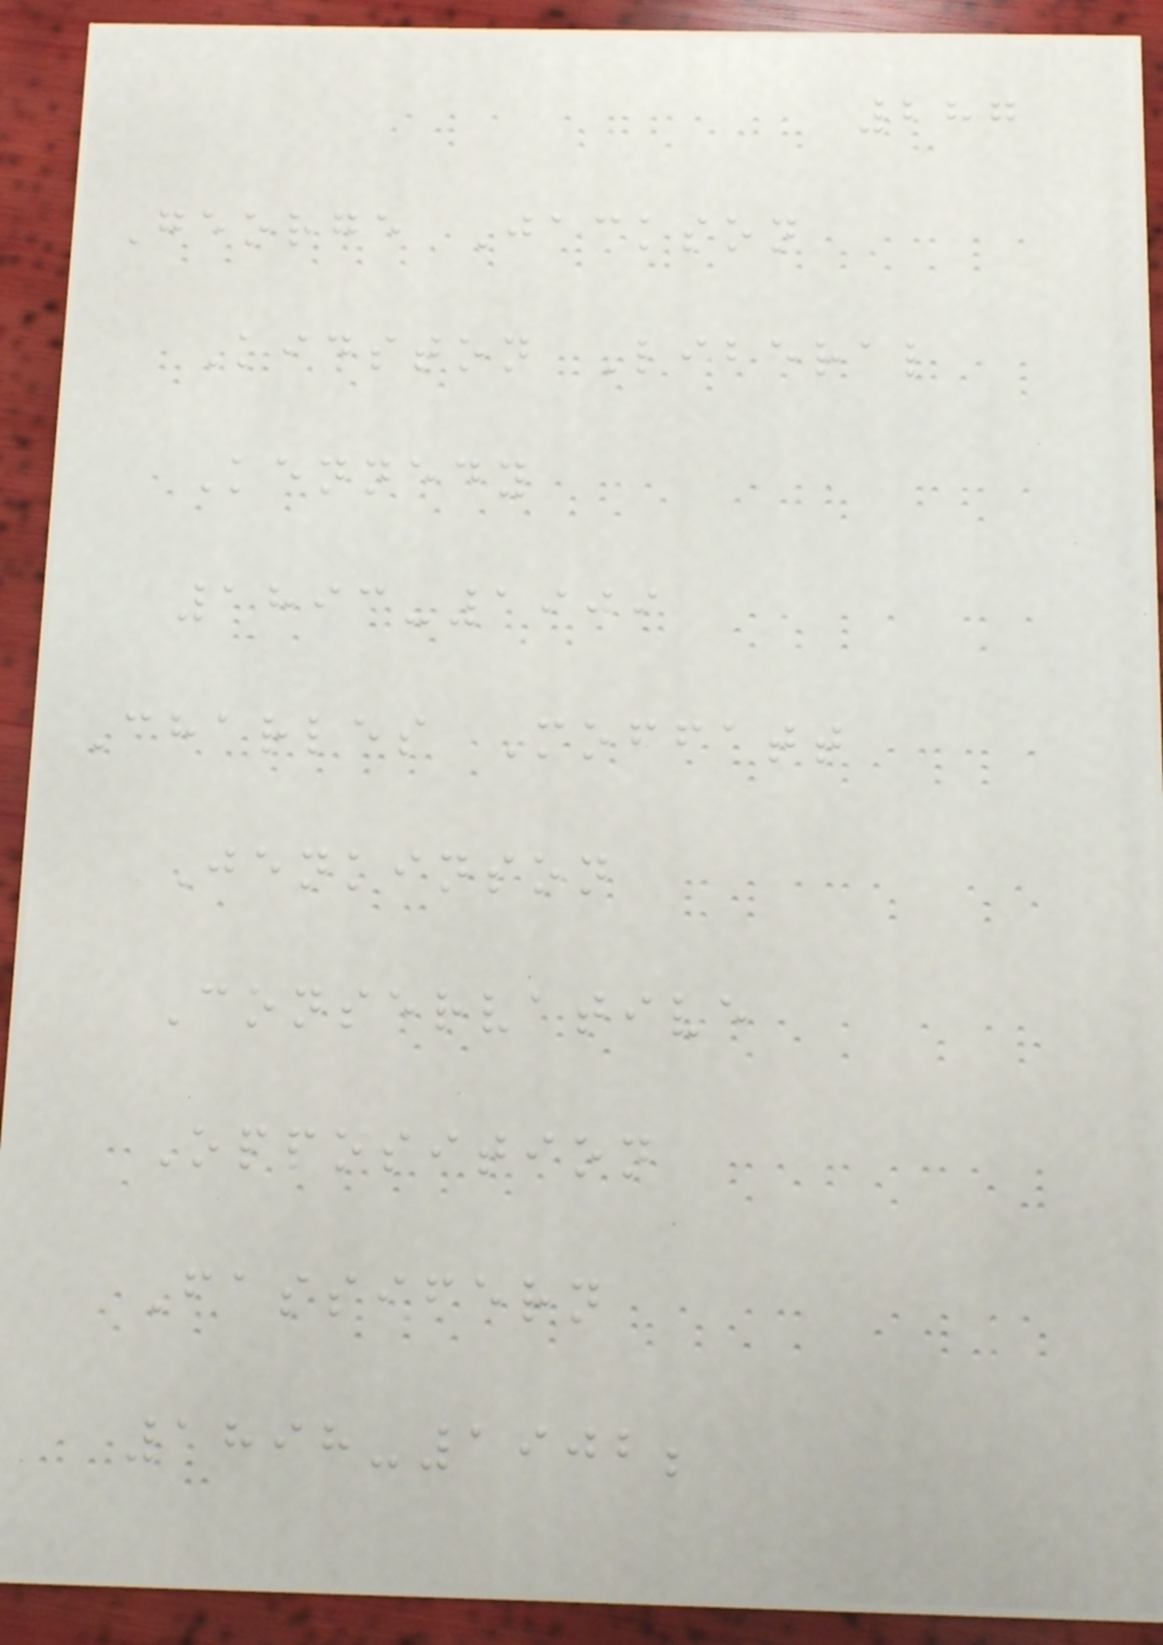287
George Jackson
Kidston Liberal
Kennedy
1893-1909
Charles Moffatt
Jenkinson
Conservative
Opposition
Fassifern
1898-1902;
